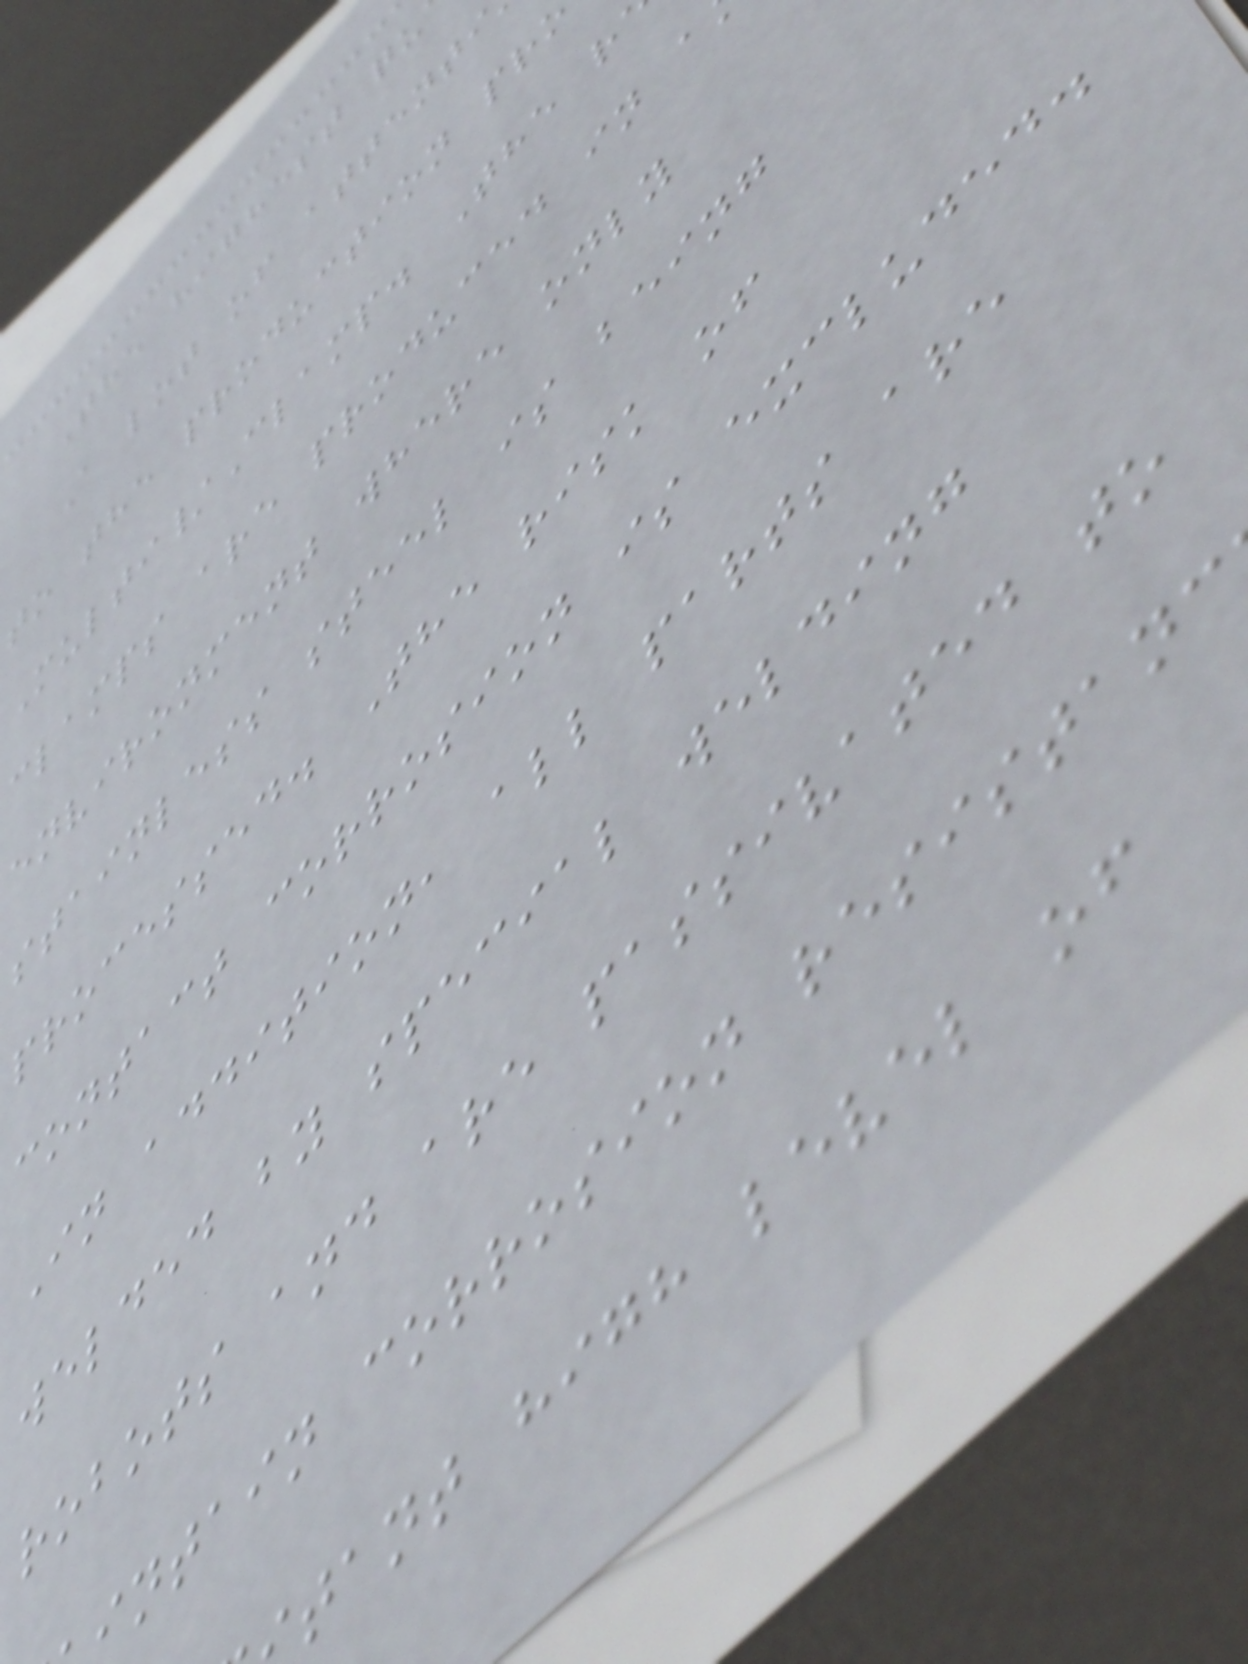The highest qu
A lot of attenti
to the production pr
Multi/Clamp. The r
clamps are produced in a
environment where only
stainless steel is being
processed. The risk of
contact corrosion is excluded.
In addition, all parts are
welded by special welding
robots and are passivated to
intain corrosion resistanc
tant high level of
